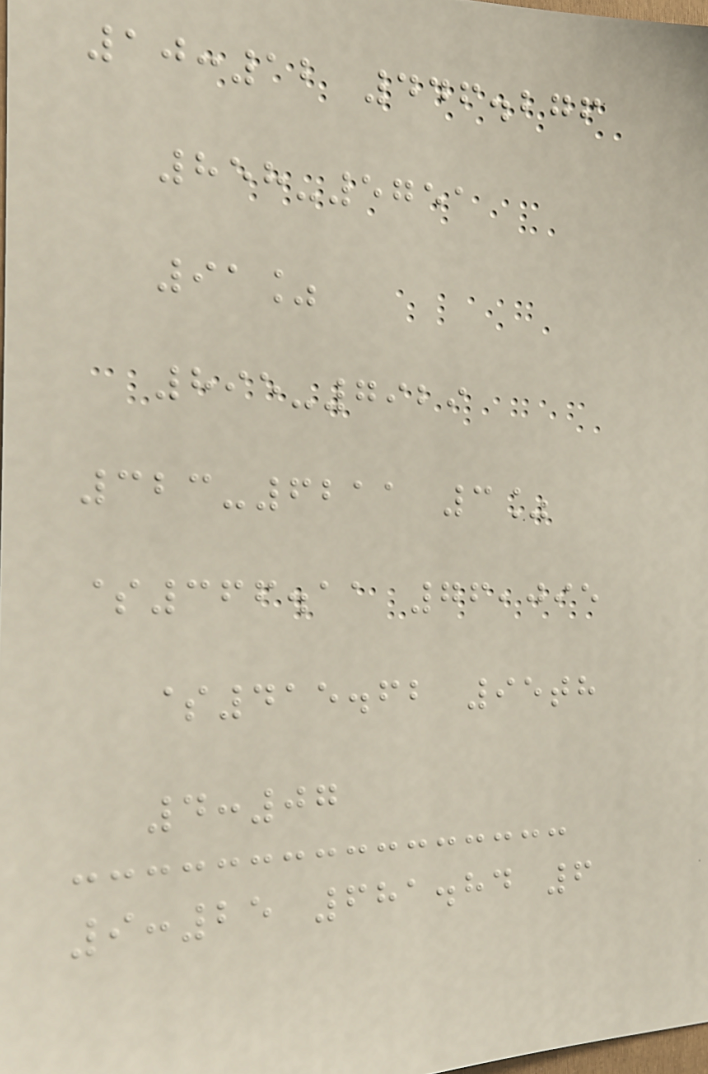10:12 446.276
858-5751
91%
895-7929
323-6211 3%
$366.11 76,095
$415.62 95th
4:07
9:25 681.84 6
